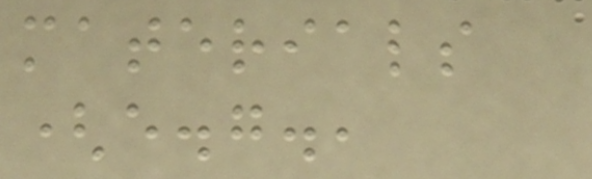materials
(e.g.,
